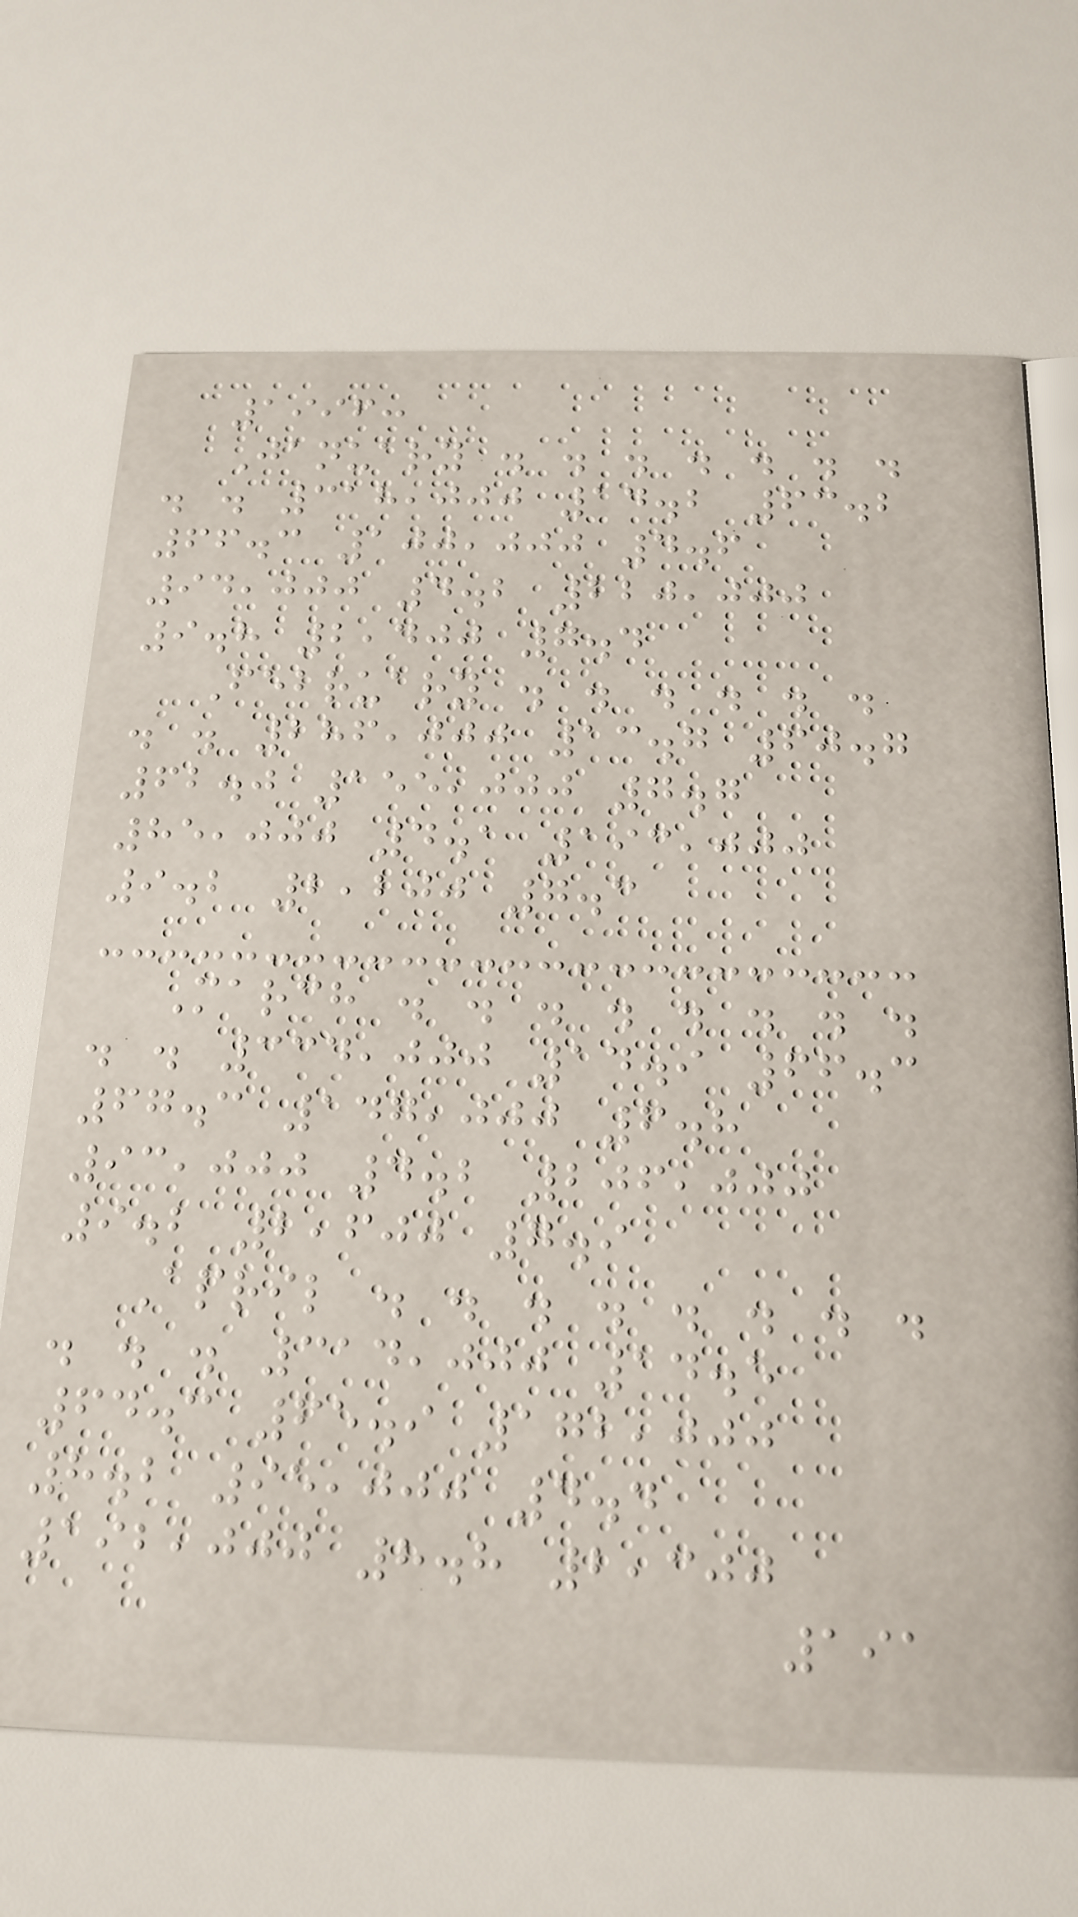1996:
January . . . . . . .
. . 318,000 14.2 63.2
66.3 100,000 4.6
94,000 4.2 220,000
9.8 2,400 7.4
February . . . . . .
. . 286,000 13.7 60.7
62.0 155,000 7.7
85,000 4.1 193,000
9.2 2,200 7.3
March . . . . . . . .
. . 334,000 14.9 66.3
67.3 147,000 6.8
93,000 4.2 206,000
9.2 2,600 7.9
April . . . . . . . .
. . . 314,000 14.5
64.3 65.9 172,000
8.2 95,000 4.4
192,000 8.8 2,300
191
